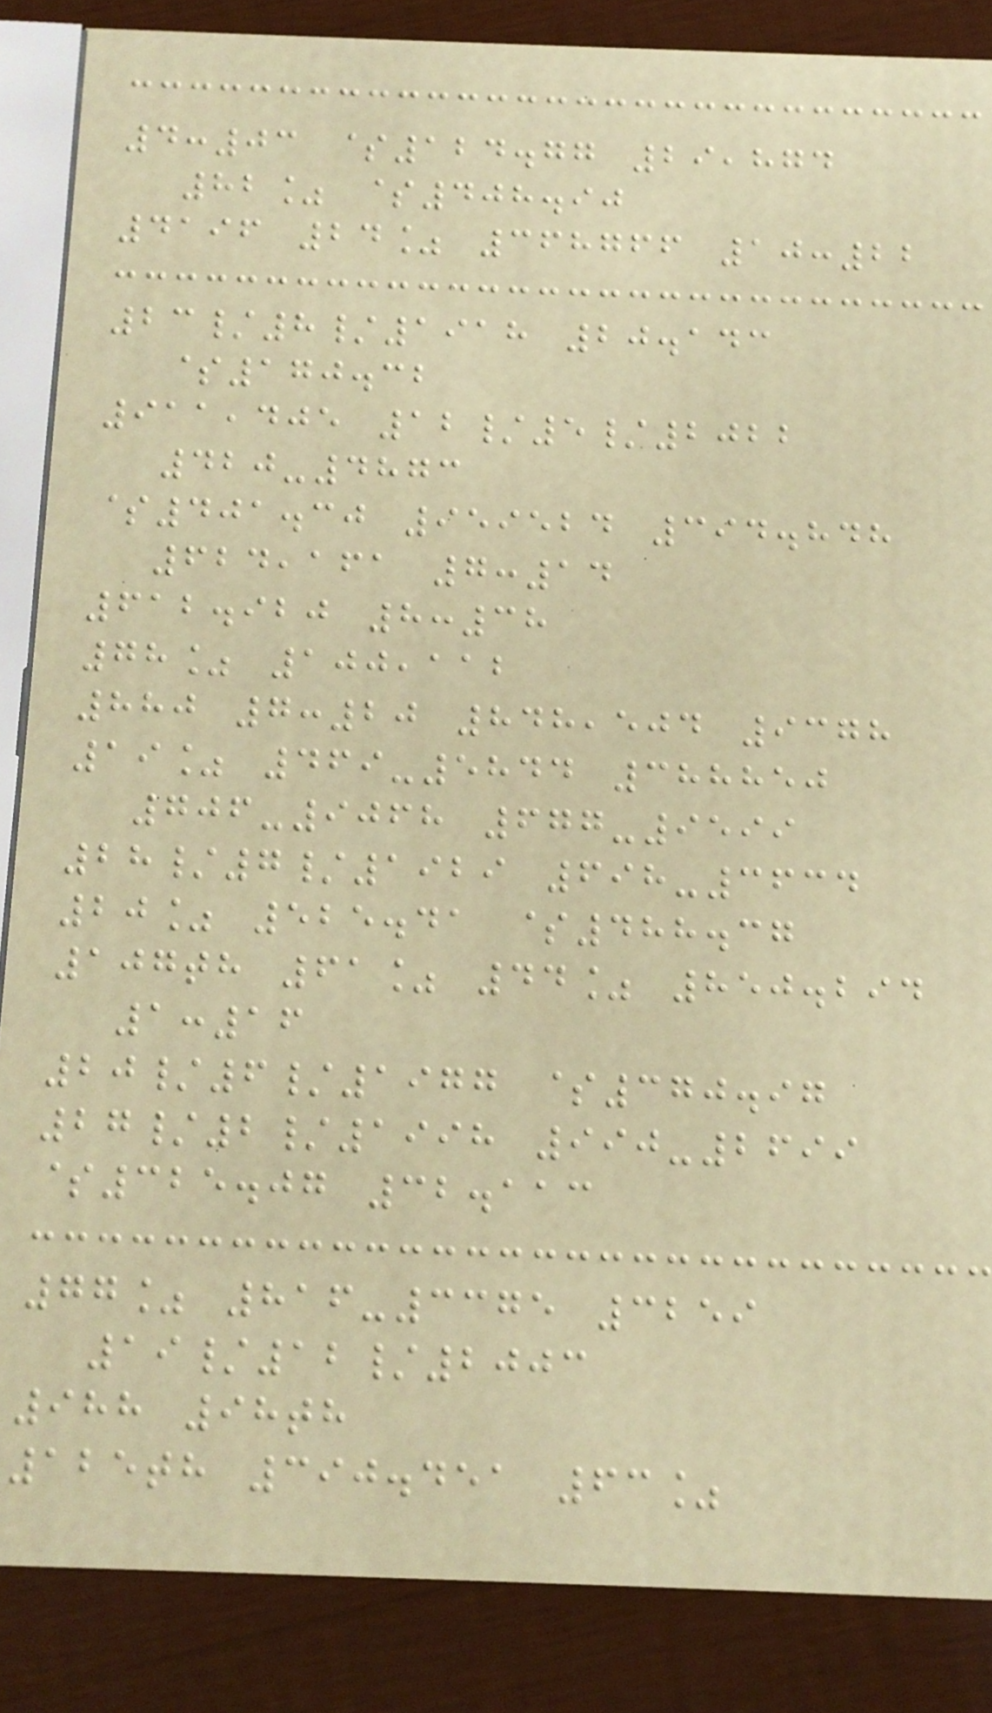4:03 $124.77 29,874
82% $408.90
4196 24% 368766 10:22
23/8/1918 20.143
$170.32
911,405 12/5/2022
420-4873
$401.30 959524 394.848
624,161 7:14
612.920 8:38
78% 100,112
880 7:20 848,504 9378
19% 469-5844 388850
706-9068 677-9599
28/7/1929 698-3634
20% 525.41 $488.37
107th 61% 44% 850.294
1:16
20/6/1977 $370.97
27/2/1998 990-2699
$325.07 32.113
77% 816-3375 3259
19/12/2003
988 98th
125th 390.451 63%
